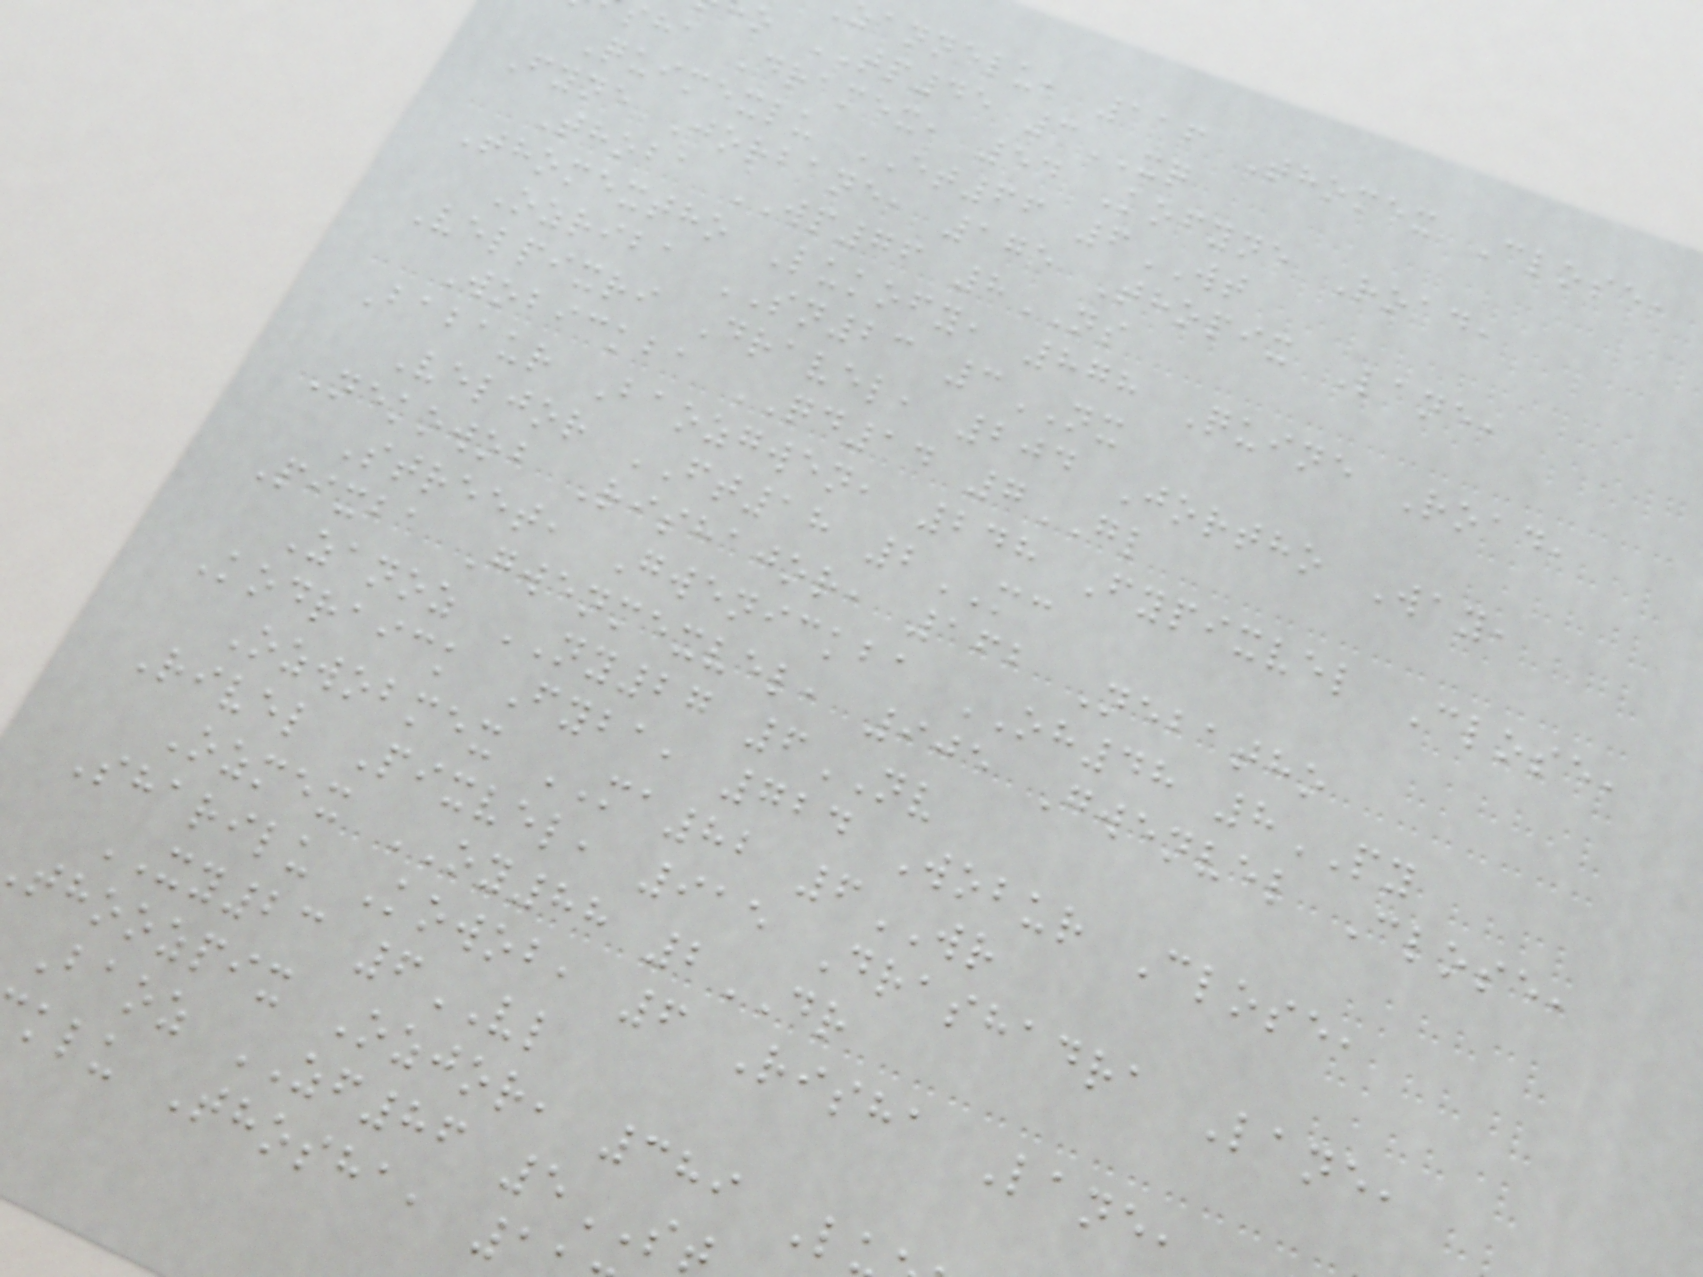zannelu, 116 Thomex Close,
o TP45 3XQ
sha Dramex, 54 Kofyne Road,
Quimexlu ET66 6WT
Fyne Jorbane, 175 Thopix Lane,
Thoba WP76 8NS
Thomextho Lukofy, 878 Quine Road,
Ozriba SN23 3NX
Velpixri Dravel, 204 Jortho Way,
Wobickba QD14 7GL
Babaur Baozgwen, 248 Fypixvel Close,
Veljor FT18 2MC
Nekowob Rishajor, 162 Nebatho
Street, Gwenickba OH48 8PY
Pixba Gwenmexvel, 905 Gwenvel Close,
Zanoz NY27 6NV
Kodraick Fyba, 724 Wobur Close,
Ozwobmex MA82 6WR
Rivel Pixvel, 915 Drashadra Lane,
Ozmex OY88 2DR
Sharilu Kowob, 6 Risha Lane,
XY23 6VL
thoozpix Ozjor, 389 L
Baoz ZF86 5
klu Thosha, 1
